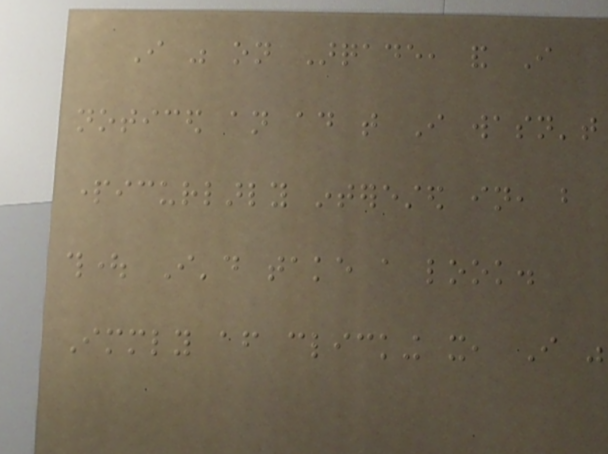I was on Arqade, and I
noticed an ad that I wasn't
particurlarly interested in, but
thought I'd take a look.
Immediately after clicking it, I was
